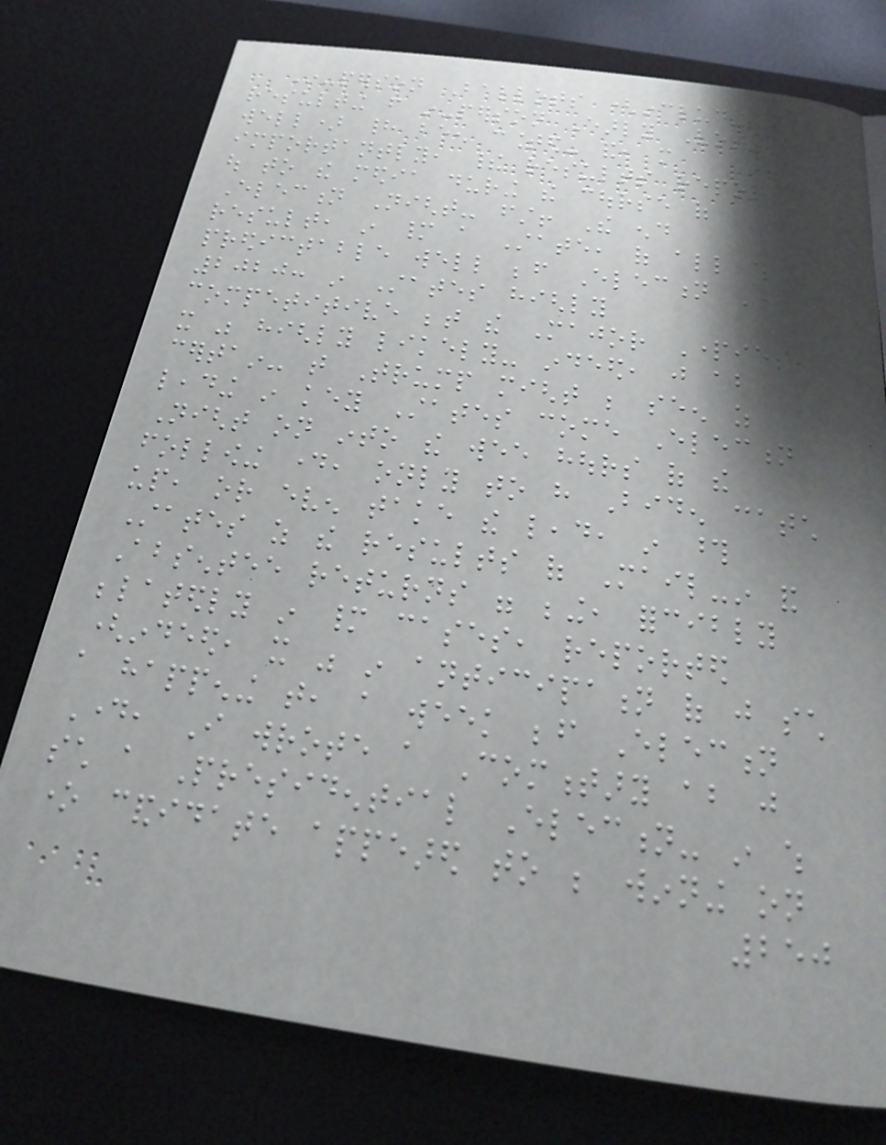In-person Ballots (including those
resulting from in-person Early Voting as
well) had been counted- and, more
importantly, their results reported
out to the media during the course of
Election Night- first! The end
result, in many a State, of all this was
predictable well before Election Day
2020: in States highly
competitive between the Major Parties,
it was highly likely- indeed, just about
certain- that Trump might be seen as
leading in key States come Election
Night on into the wee hours of the
following day, only to have Biden catch
up, or even take the lead, in those
States as the results of Mail-in and
Absentee returns were being, forcibly
belatedly in many cases, reported
(indeed, it was in anticipation of just such
a happening that, a week before Election
Day, I wrote a Commentary about just
such a Presidential Election- in which
one candidate appeared to be winning on
250
